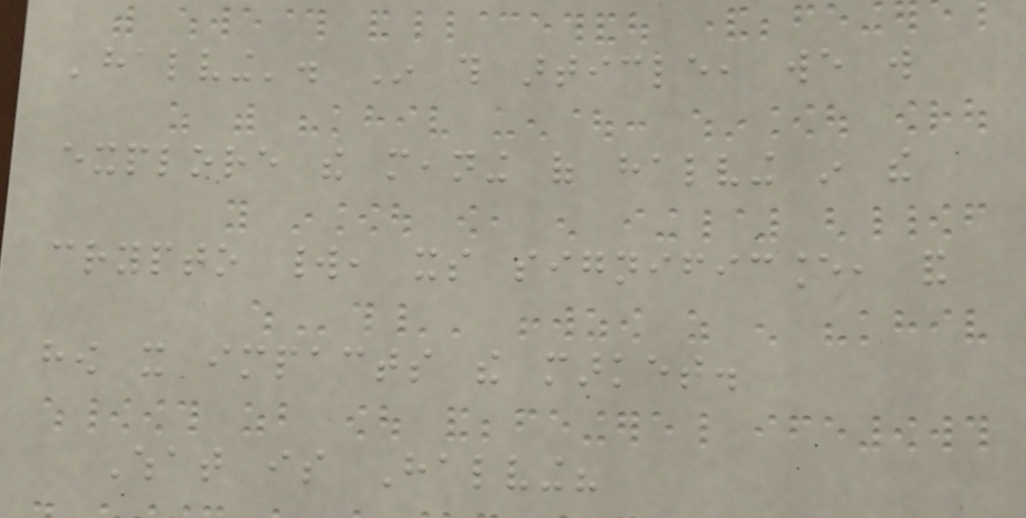'halving'. In this article, we will
explore the meaning of halving in the
crypto world, its significance, and
how it impacts the market.
What is Halving?
